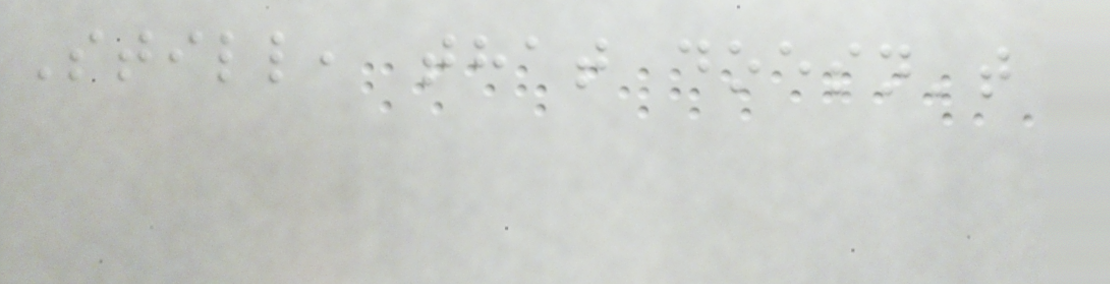Still, that doesn't
